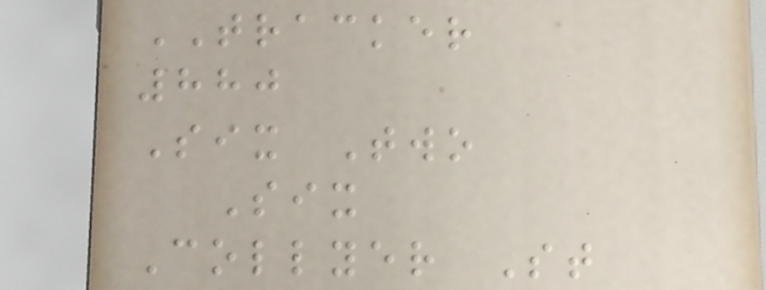TRACKER
880
Six Two
Six
Collyer St
